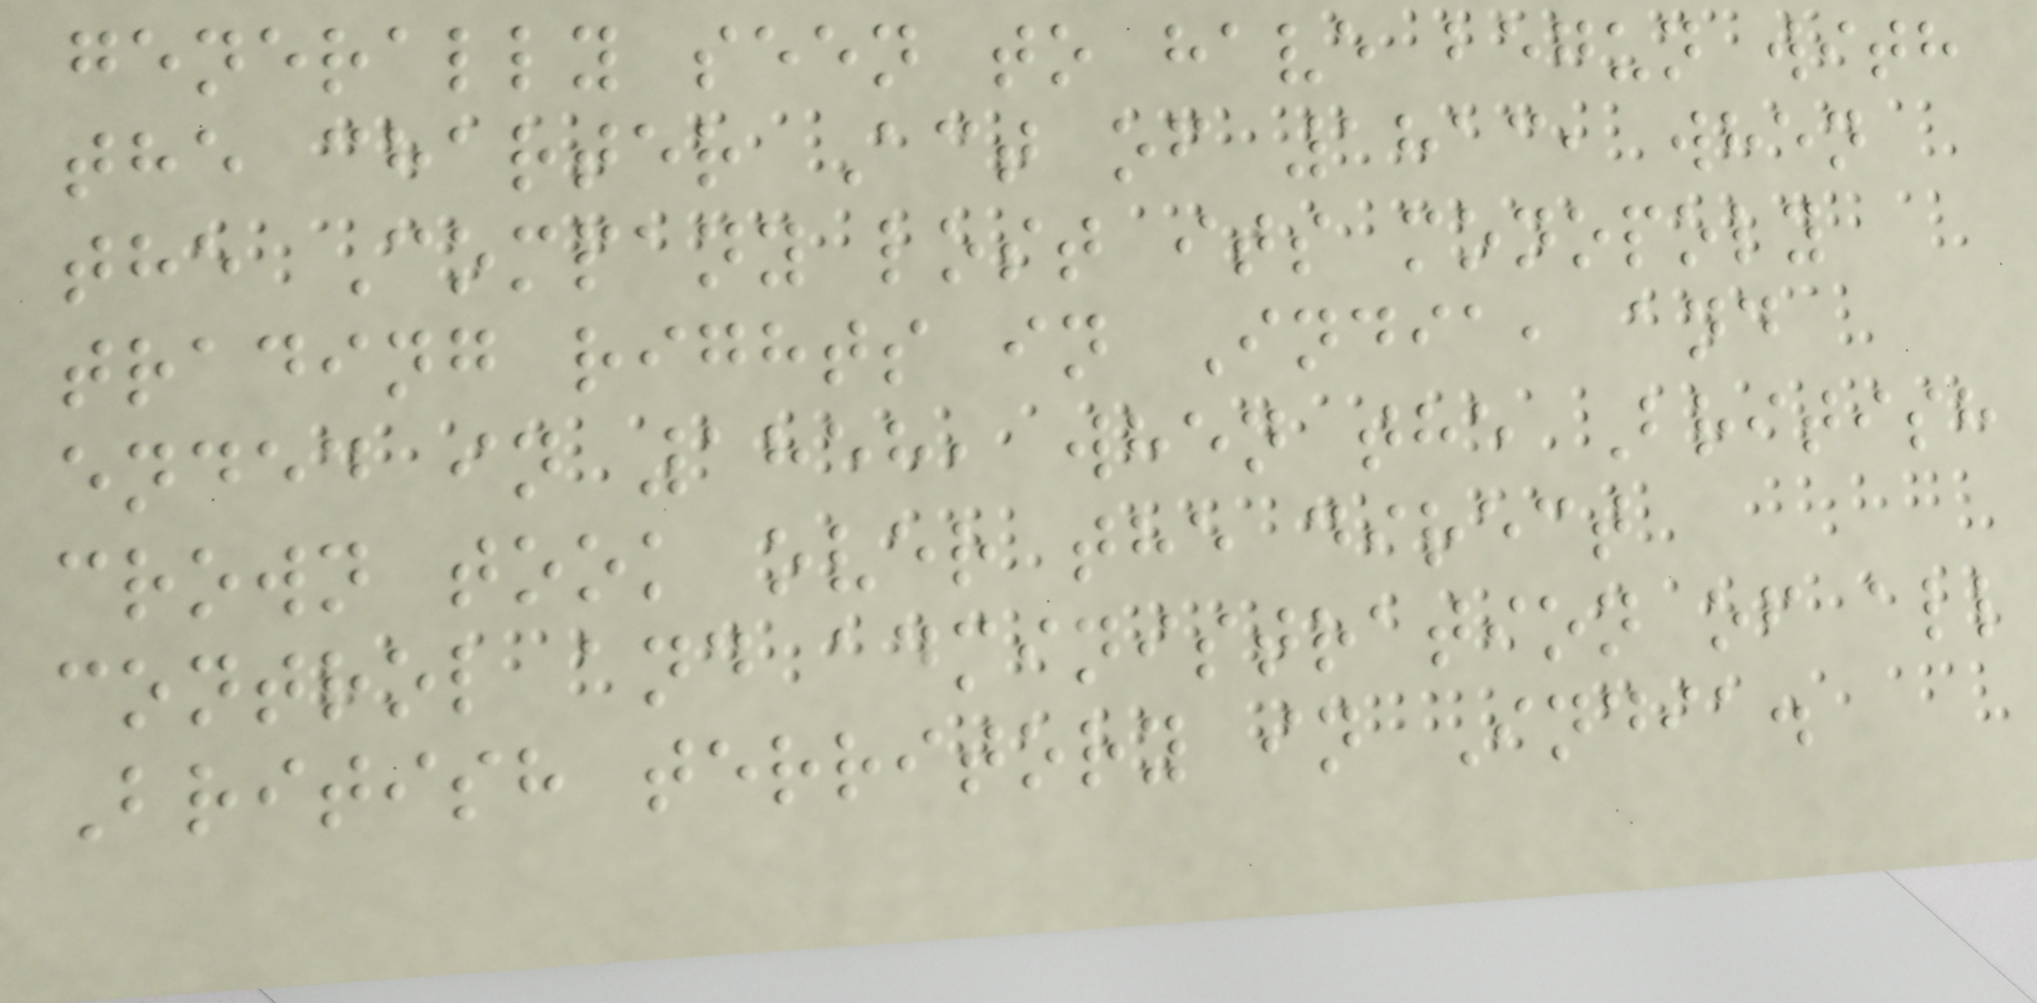generally seen to have begun with
the charter Act of 1813, when
the Company lost its monopoly
trading rights in India, and
ended in 1858, when the British
crown took over the direct
control and administration of all
British territory in India.
